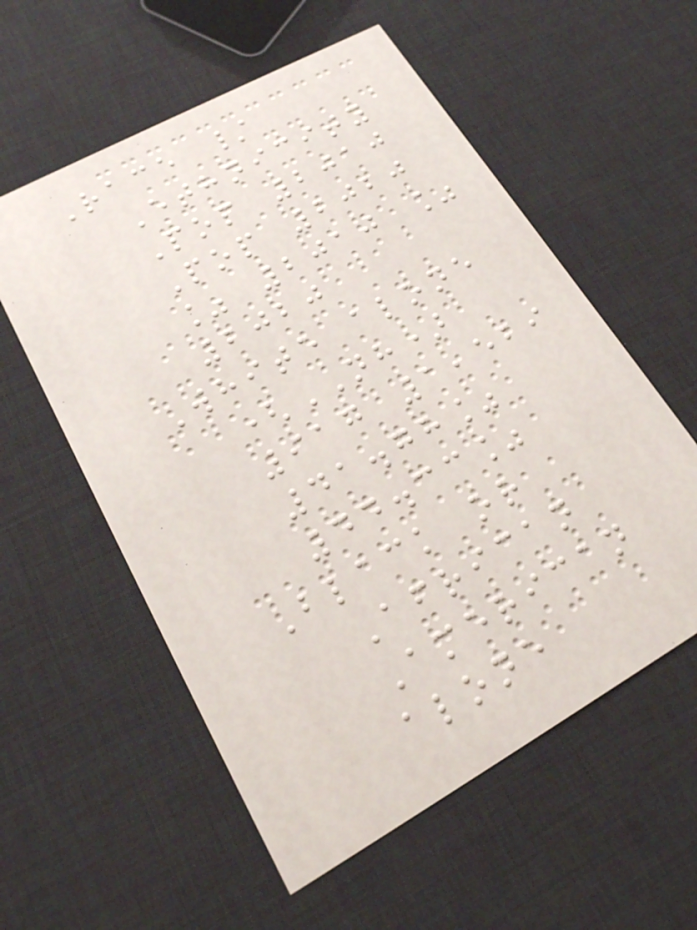Race /
Ethnicity
Pop 2010
Pop 2020
% 2010 %
2020
White alone
(NH)
917 1,529
41.78%
44.33%
Black or
African
American
alone
